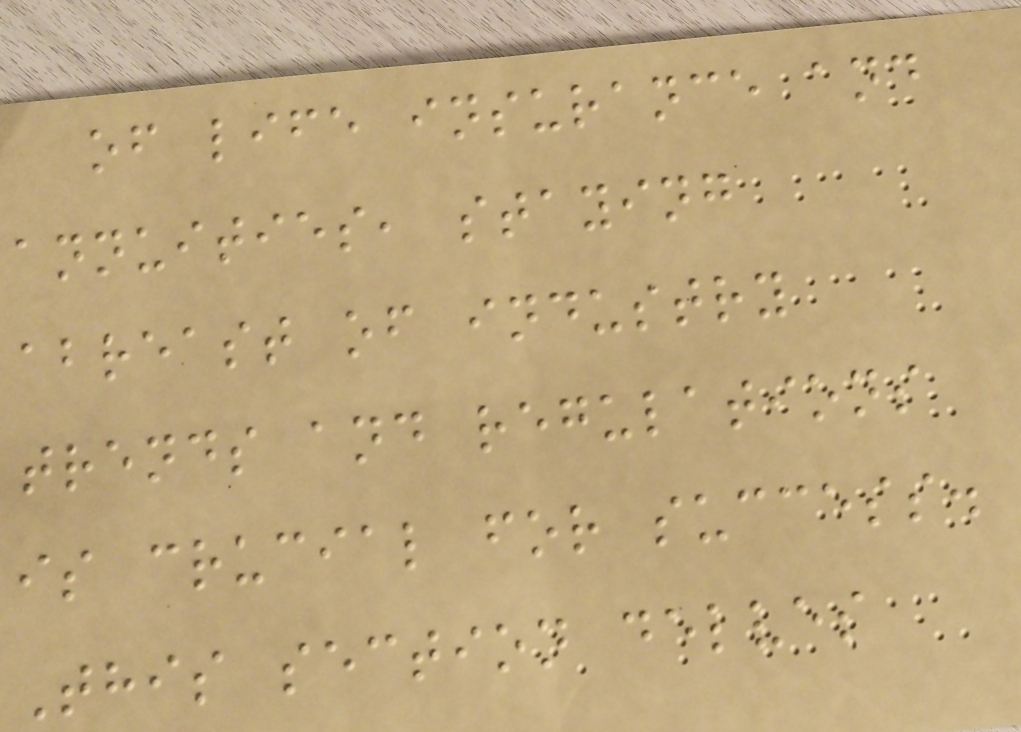of life insurance and
annuities, staying
abreast of industry
trends and regulations
is crucial for success.
This section delves
